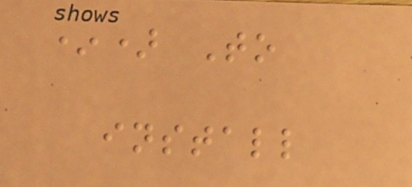*) To
install
